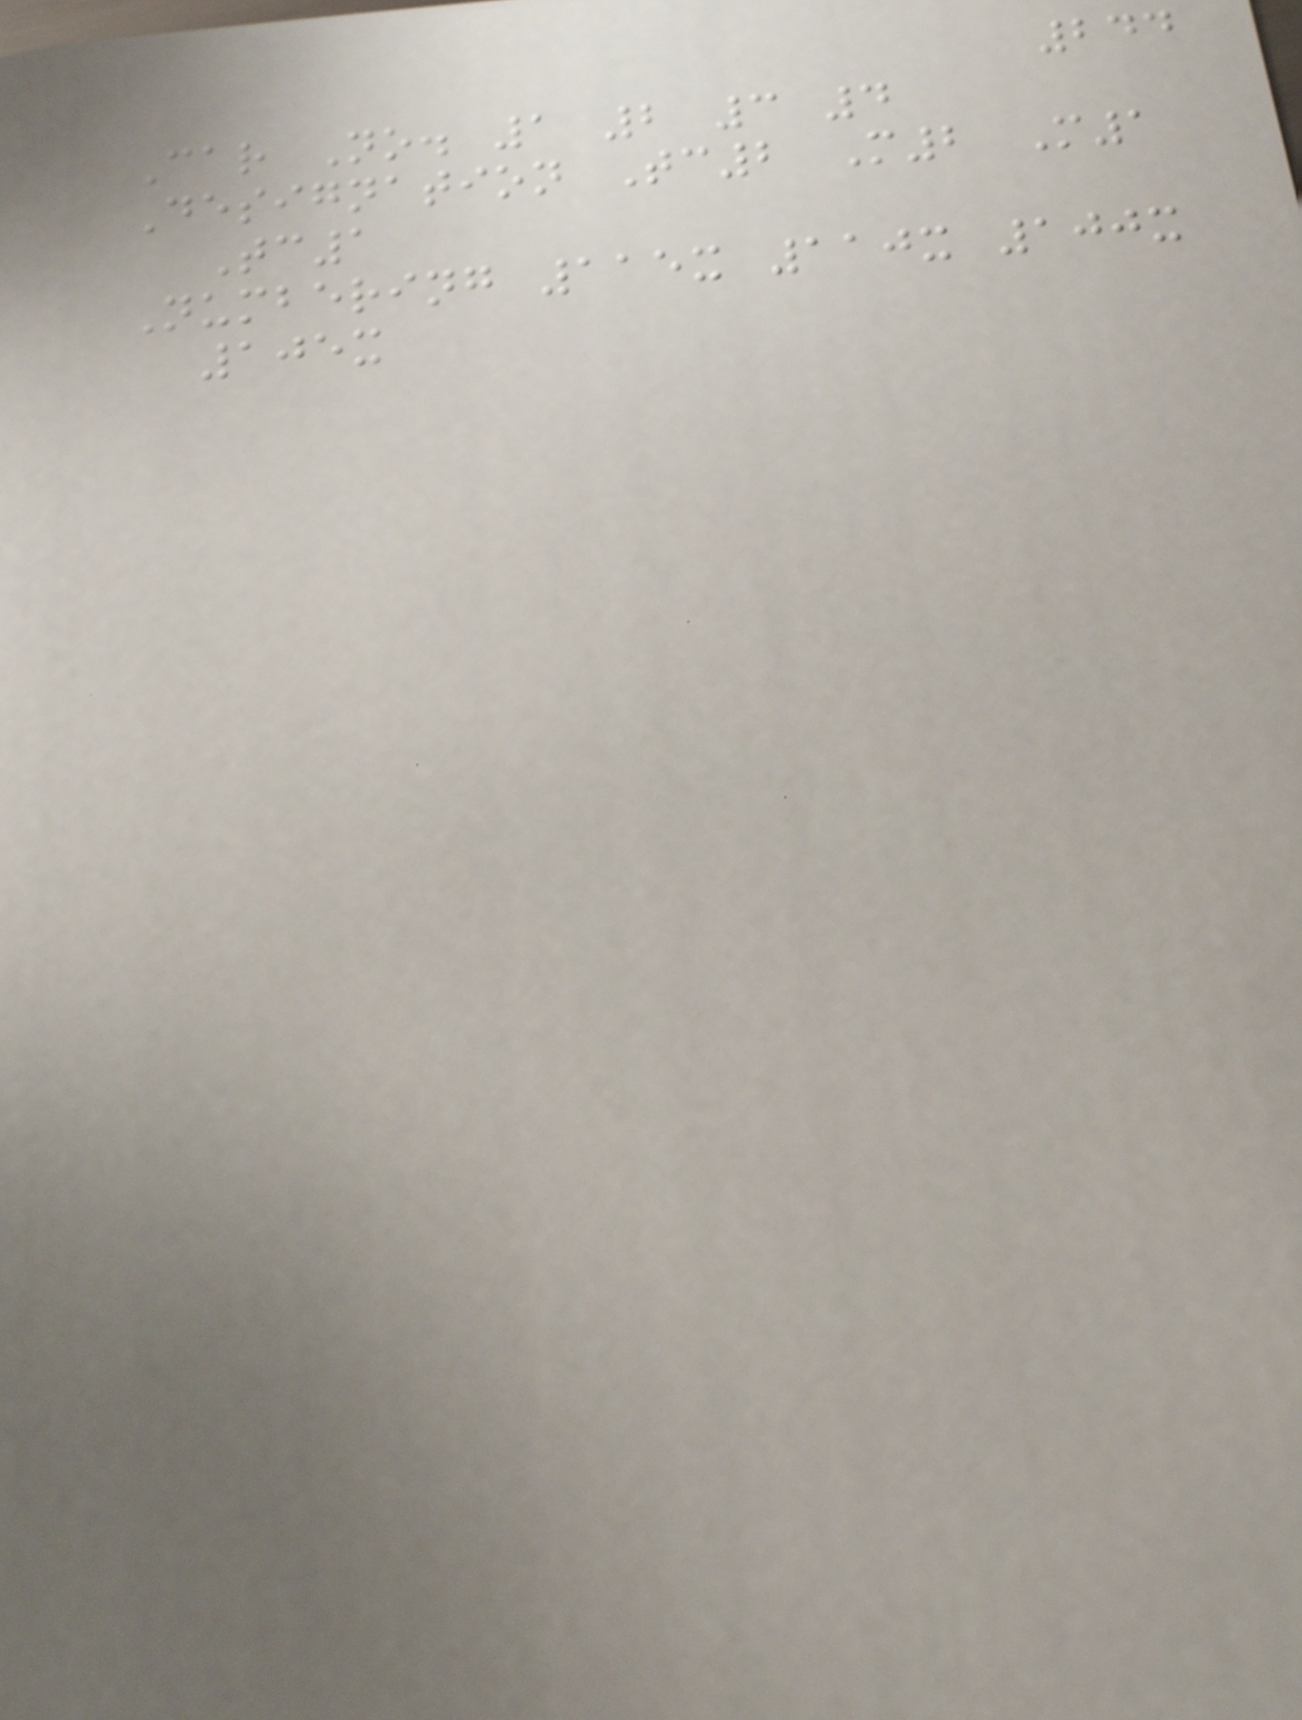244
Car No. 1 2 3 4
Designation Tc2 M2 M1
Tc1
Numbering 115x 110x 100x
105x
